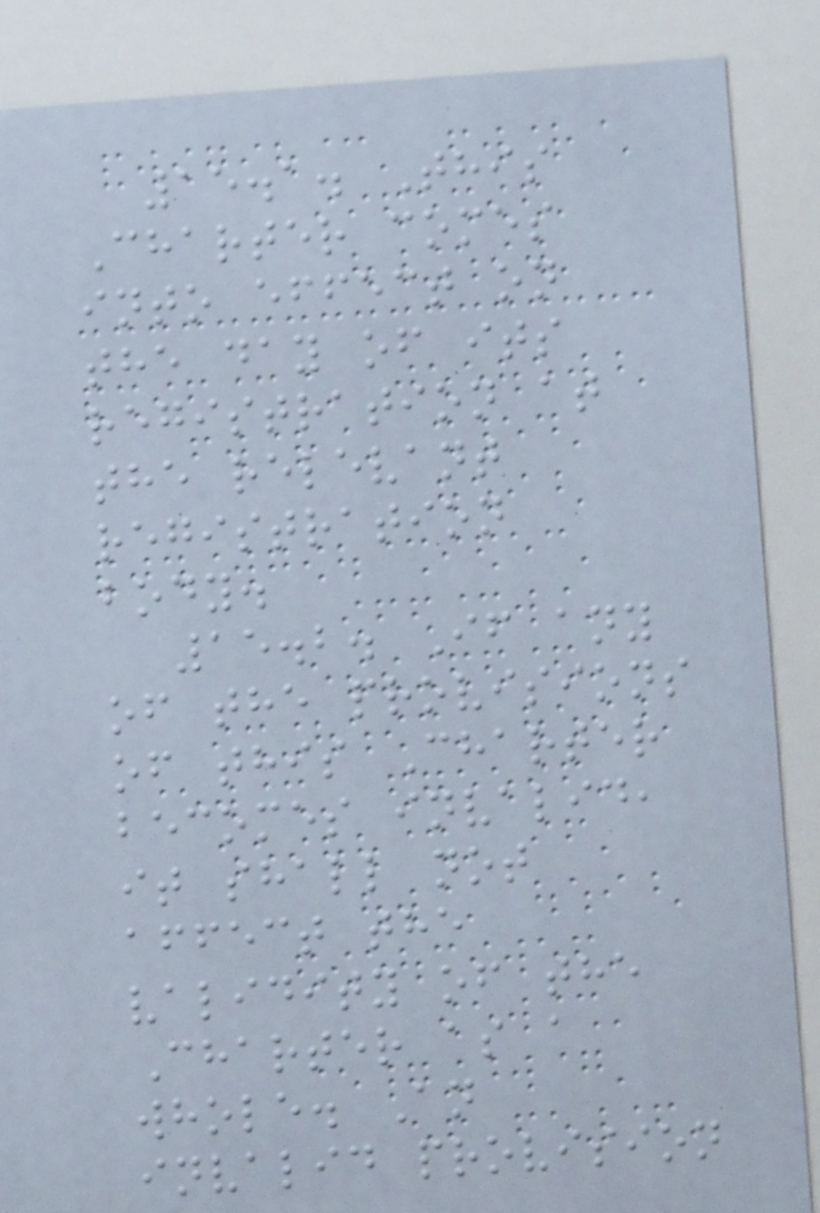15.1. This
Charter comes
into effect on
the day of its
registration at
the relevant
registration
body.
15.2. If any
of the provisions
of this Charter
becomes invalid,
it shall not
affect the
validity of the
Charter as a
whole. An
invalid provision
